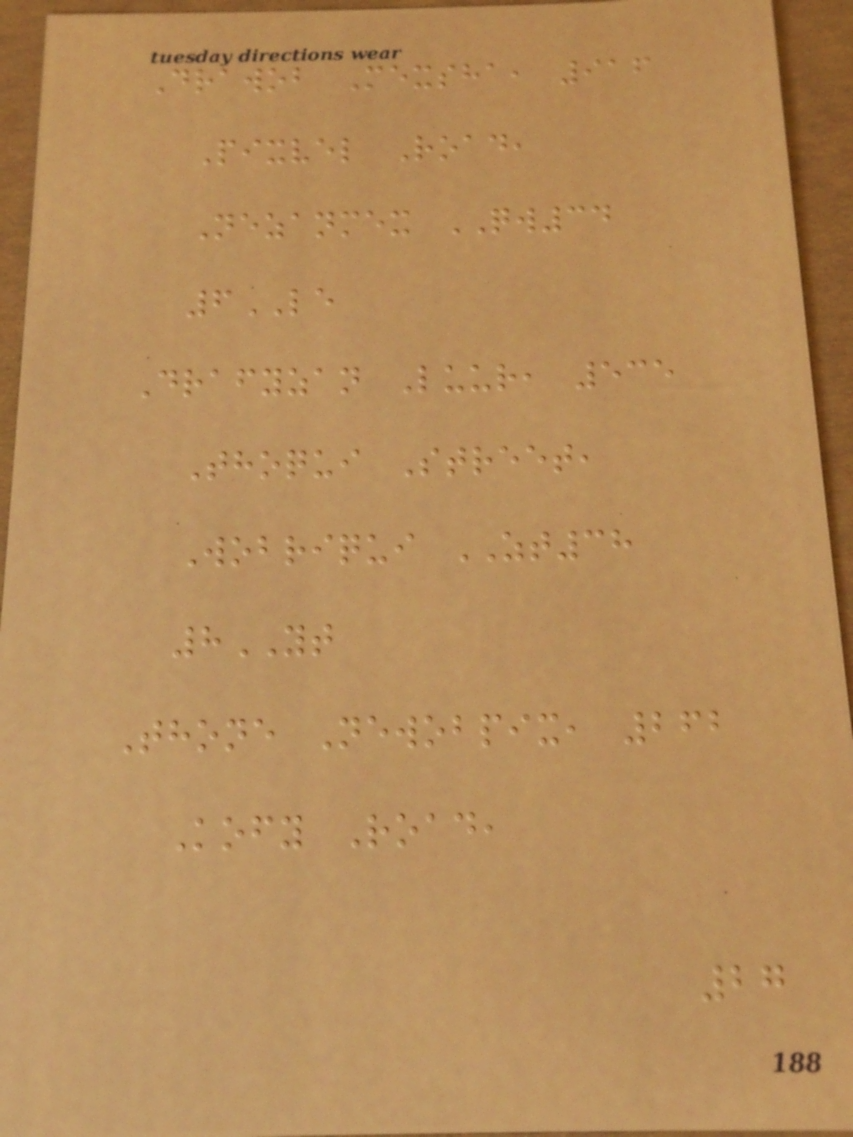Drawob Mexsha, 916
Pixvel Road,
Nezanmex QW34
6LE
Drafyzan Luur, 535
Thoqui Street,
Wobriqui ZT38
8YT
Thone Newobpix, 262
Kofy Road,
27
